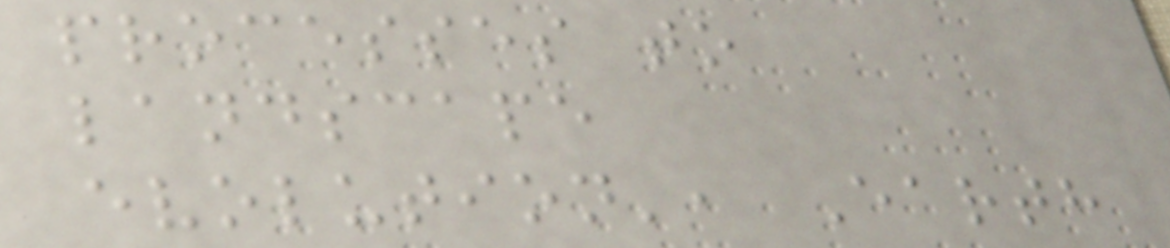processes to
landscape
evolution', Earth
